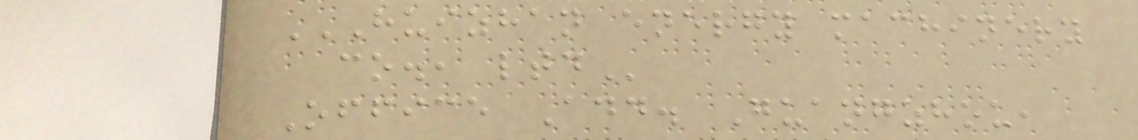HUIZHAN ENERGY MACHINERY
CO., LTD
Office Add. Guangzhou,
